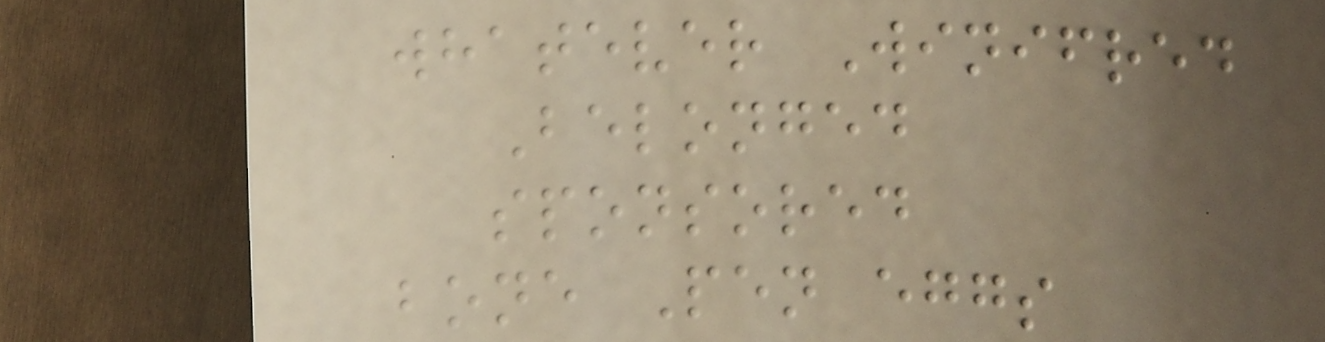whatever Winifred
Belonged
sponsored
bone Pen eggs
